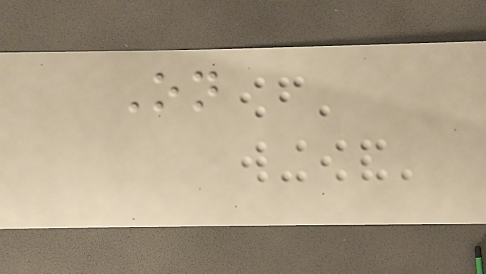On
